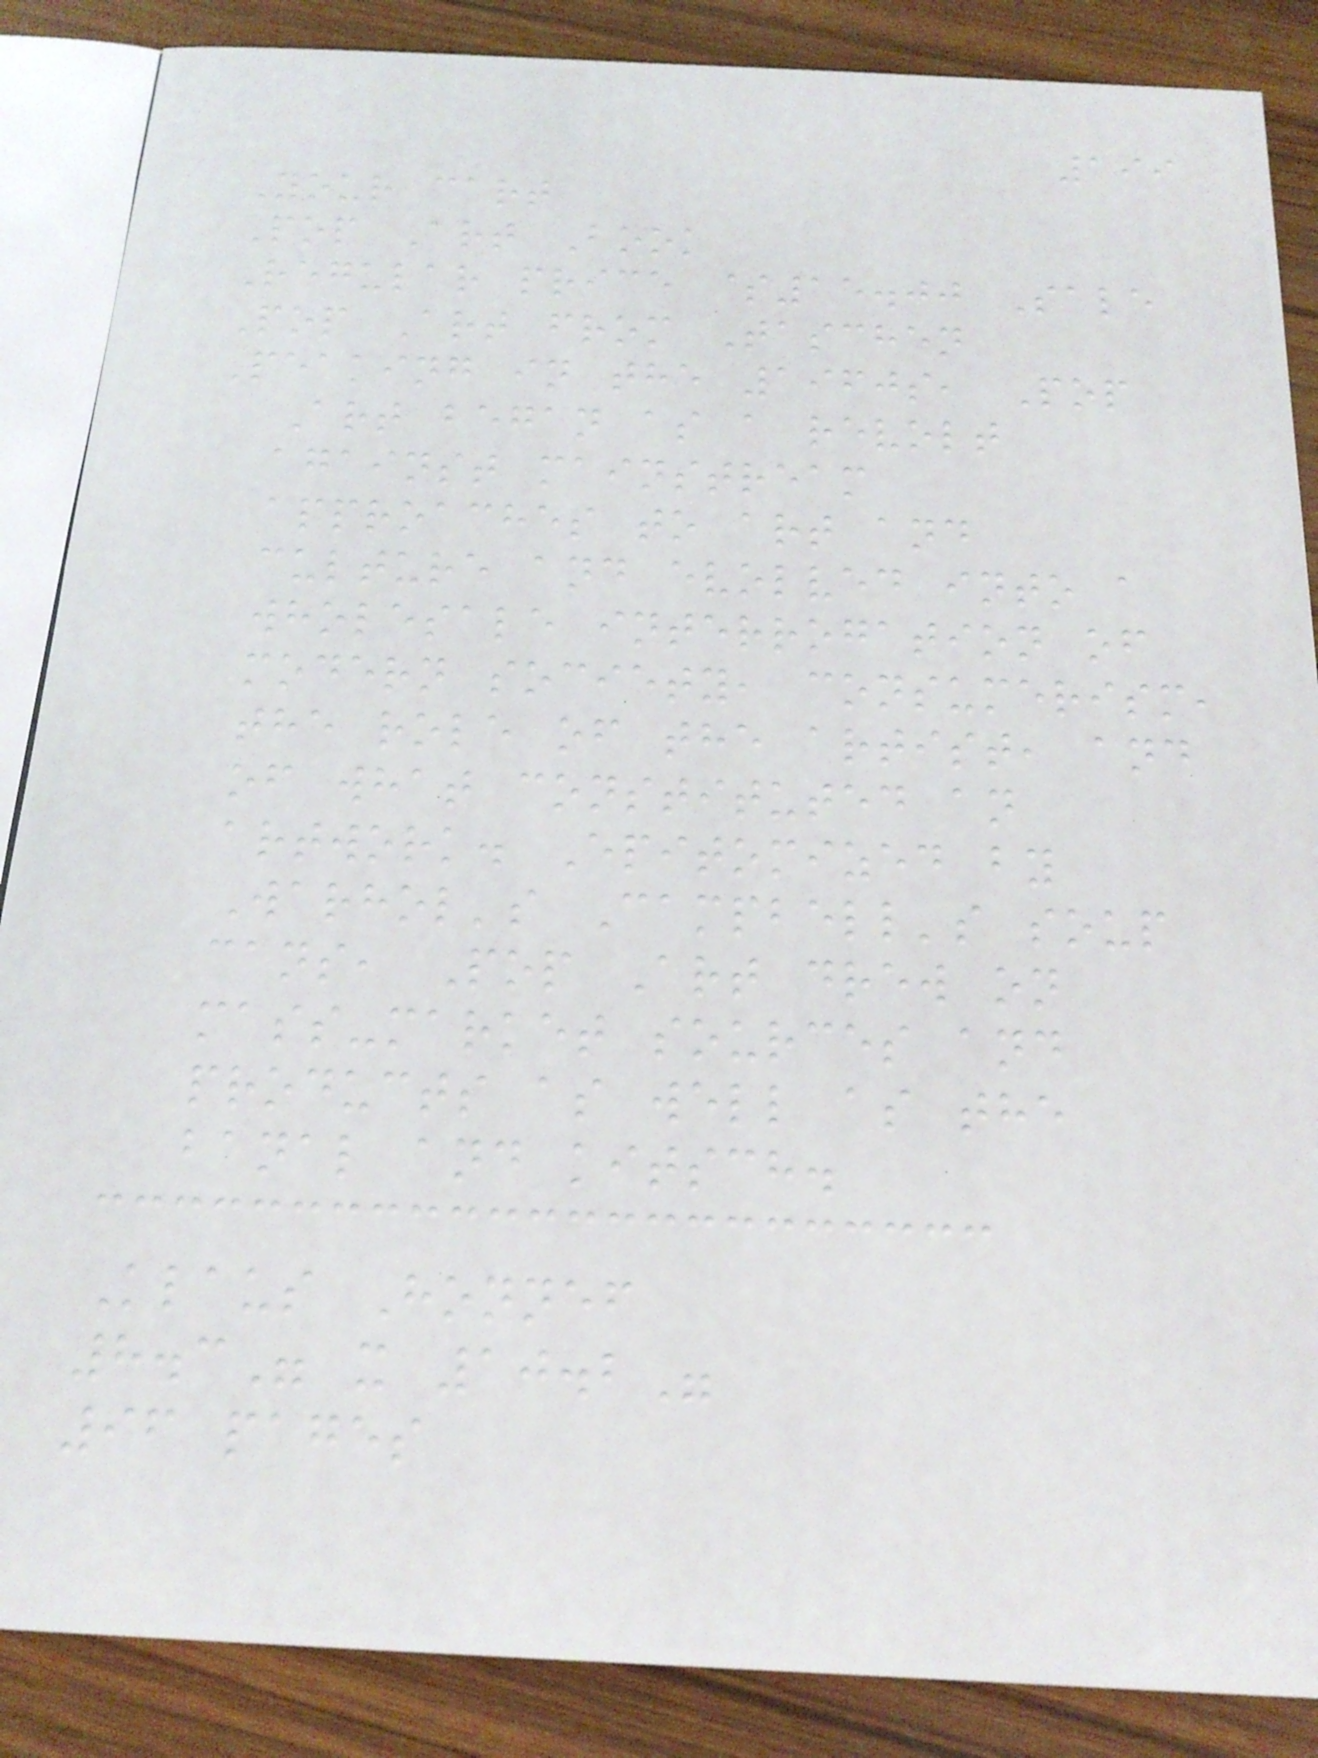199
Your cart
Pop Art Book
Regular price $15.00 Sale
Pop Art from Taschen
Peaking in the 1960s, Pop
Art began as a revolt
against mainstream
approaches to art and
culture and evolved into a
wholesale interrogation of
modern society, consumerism,
the role of the artist, and
of what constituted an
artwork. Epitomized by
Warhol's Campbell's soup
cans, Pop Art drew on
mass-market sources and
products as well as the
banal and kitsch.
Klaus Honnef
8.3" x 10.2"
96 pages
